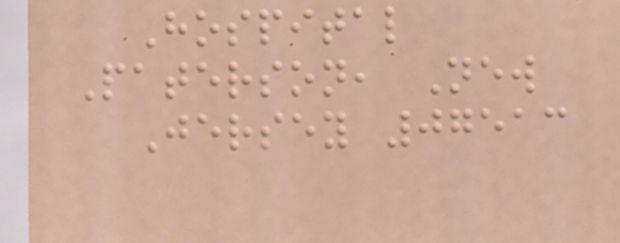Hospital
Paterson, New
Jersey 07513
